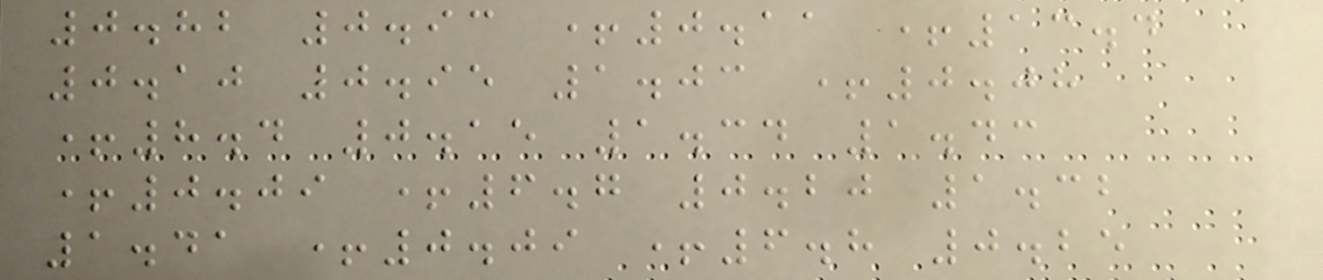0.82 0.93 +0.11 +13.4
0.10 0.95 1.03 +0.08
+8.4 0.15 1.34 1.43
+0.09 +6.7 0.20 1.32
1.41 +0.09 +6.8 0.25
